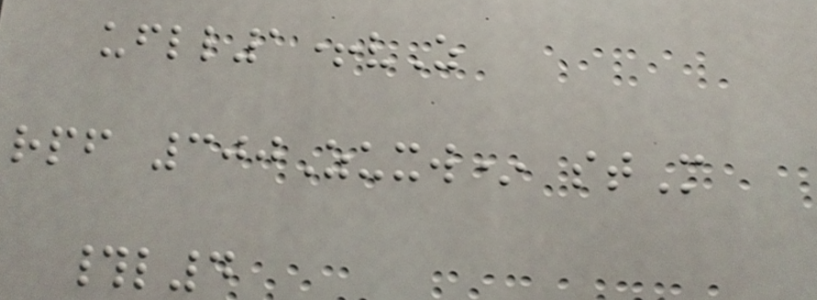ufll1+vZ
rpf 300Zuxw* stM
#l4
